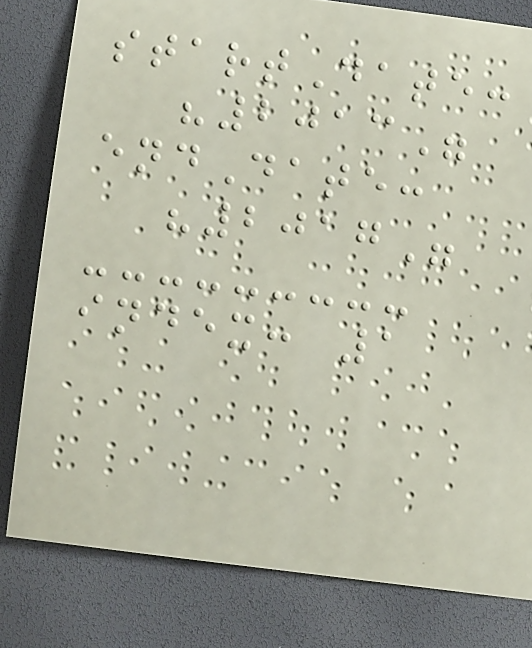startDate:
"2013"
endDate:
"2017"
index: 1
